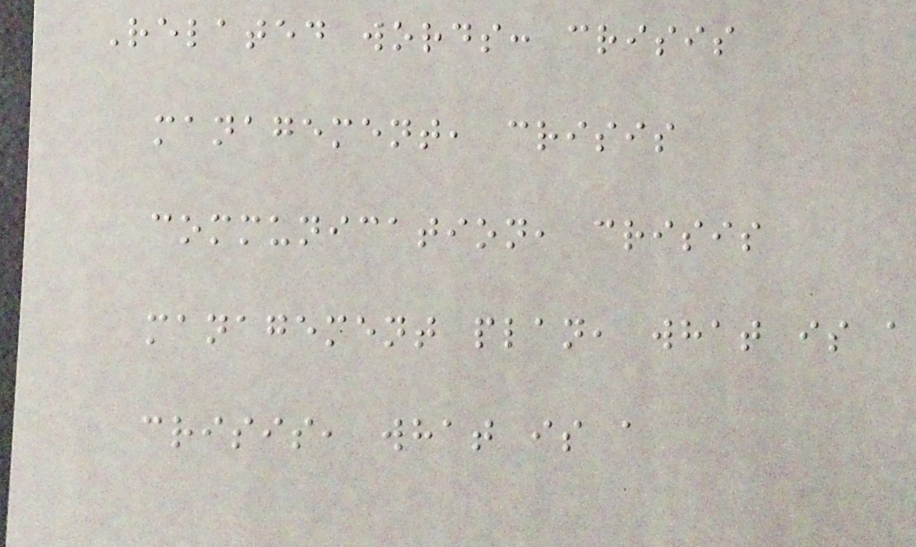Related words: crisis
management, crisis
communication, crisis
management plan, what is a
crisis, what is a
